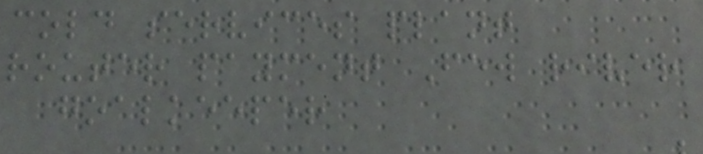cold services plant
router payment Few river
goalkeeper
